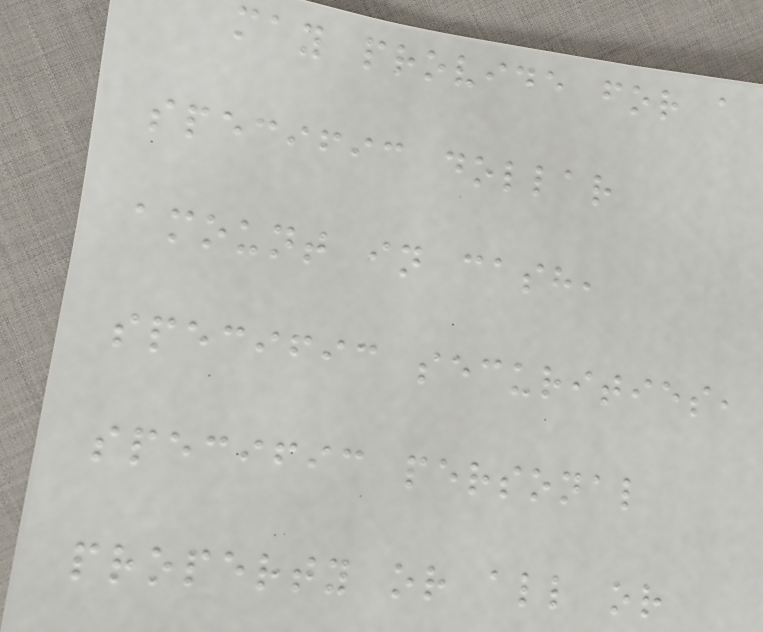may provide for a
specific dollar
amount in cash,
specific securities,
specific personal
property or all or
